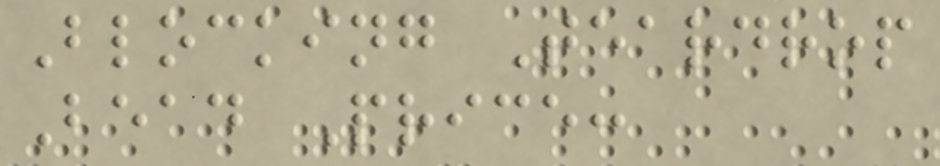Blocking Teardrop
Bead Price:
